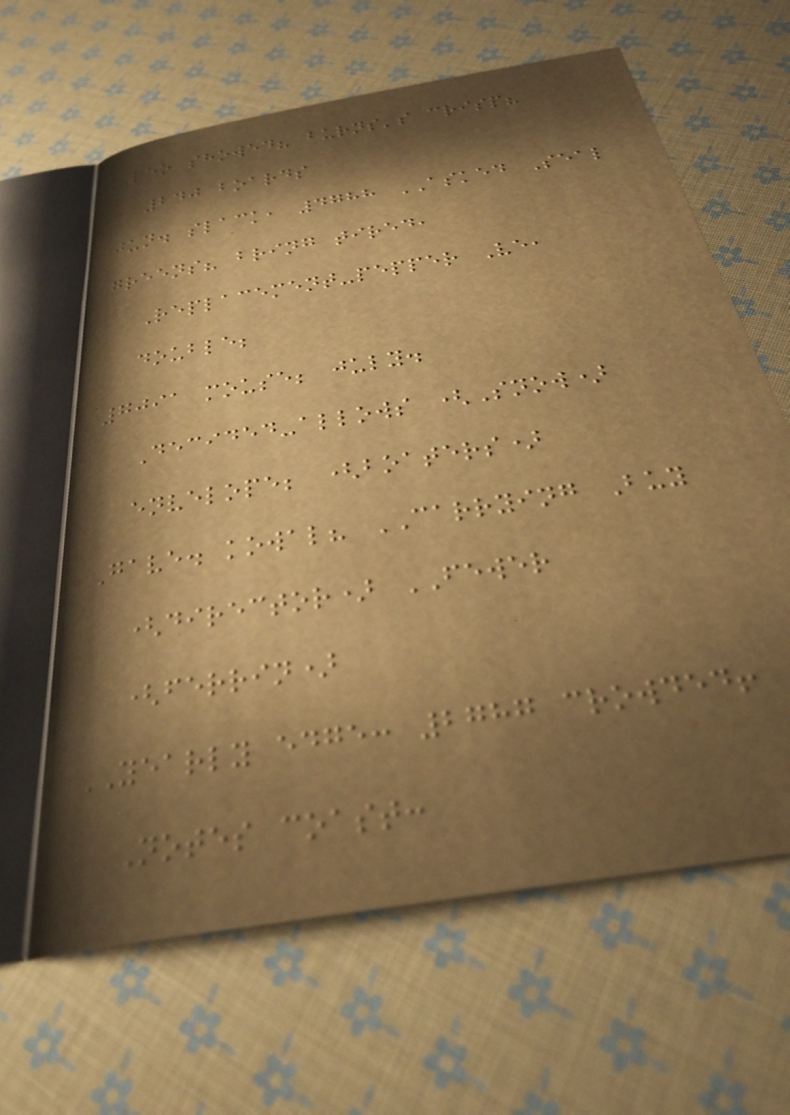Leo showed? burns's crisp?
240 boards
jun. slack, 4788 ASKED Seal
greens? bring tired,
Replacement-pepper Ve,
double;
7091 mouse; july.
Decided-allows (Snow)
envelope; (boaters)
Gave. kowal? CARRYING Buy
(director) FEWER
(ferrin)
YEARLY edge: 2787 crowded!
Notes coast:
